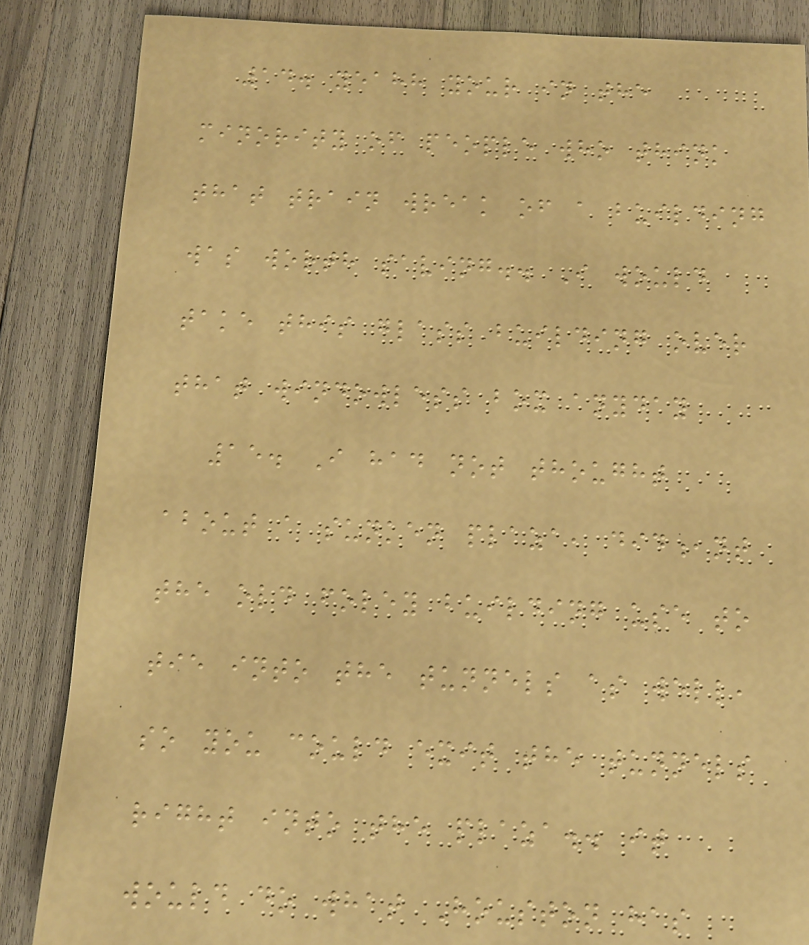14. yeahh your in the
minority of people who think
that train wreak of a building
was worth saving.. I would
take this glass building over
that windowless box anyday
15. I had not thought
about a sunken plaza, did,nt
the old foley building use to
tie into the tunnels as well,
so you could exit the tunnels
right into the plaza.. it
would do what Houston has
